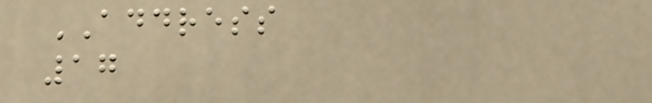ADDRESS
17
